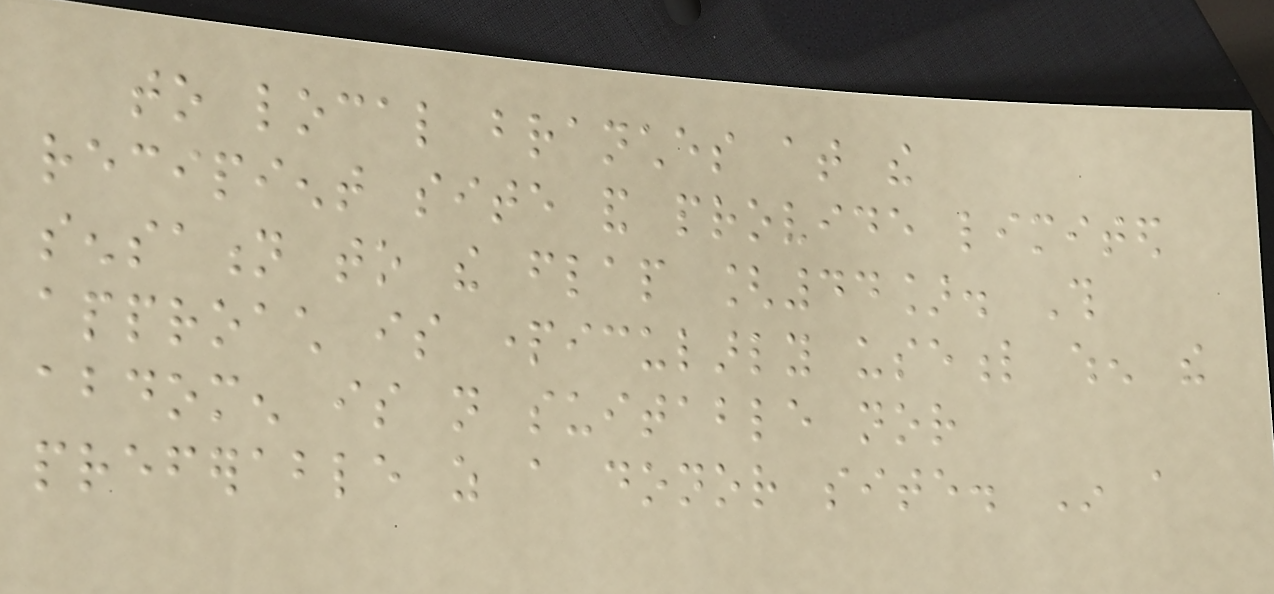to local branches at the
recipient site and provide limited
sensation to the flap [44]. This
approach is particularly useful when the
abdomen is not suitable nor
preferable as a donor site. In a
